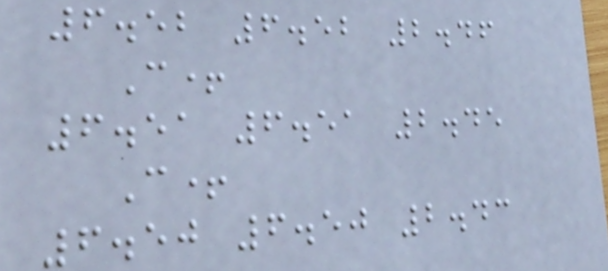6.52 6.52 2.46
C+
6.51 6.51 2.45
C+
6.50 6.50 2.43
